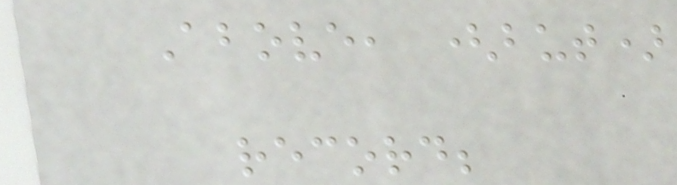Above, (but)
record;
